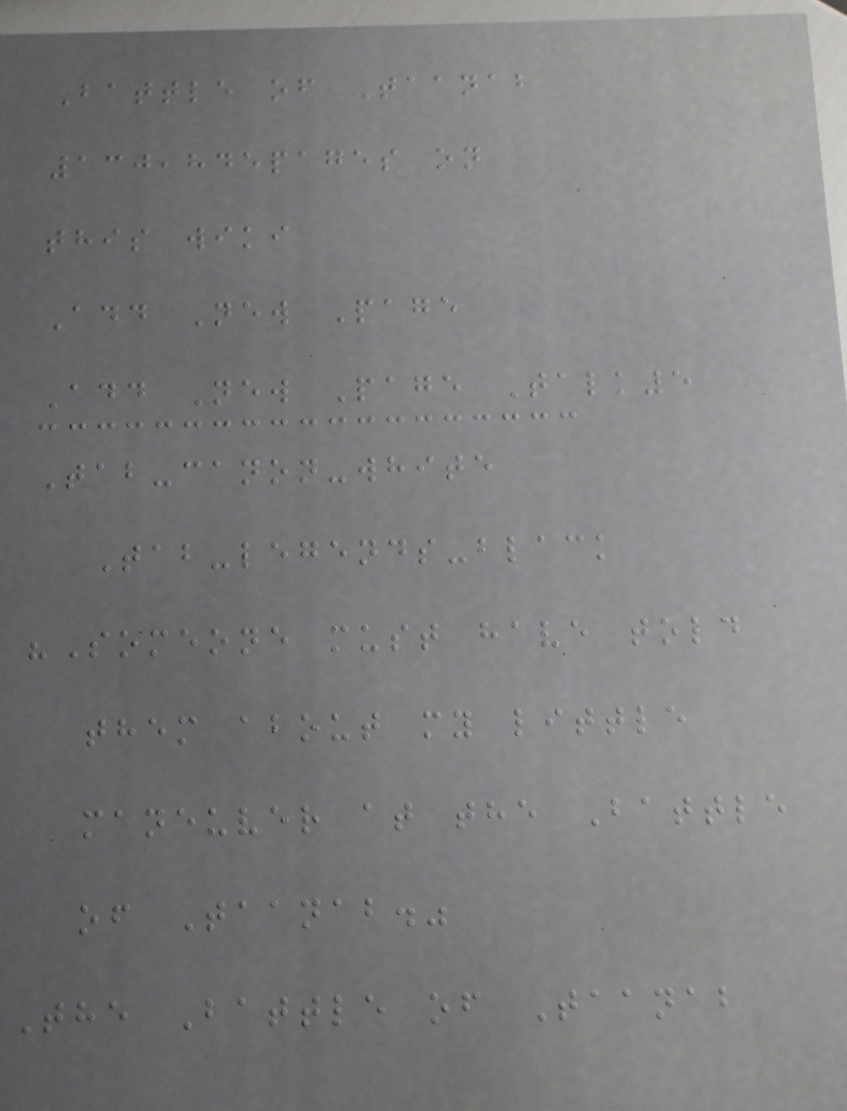Battle of Taanab
130,845pages on
this wiki
Add New Page
Add New Page Talk5
Tab-canon-white
Tab-legends-black
"Someone must have told
them about my little
maneuver at the Battle
of Taanab."
The Battle of Taanab
